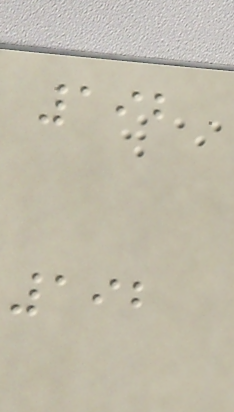192
192
